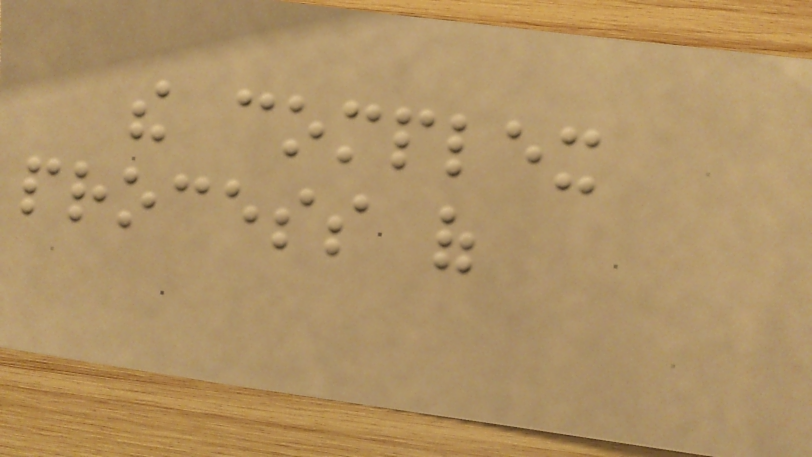the complex
process of
